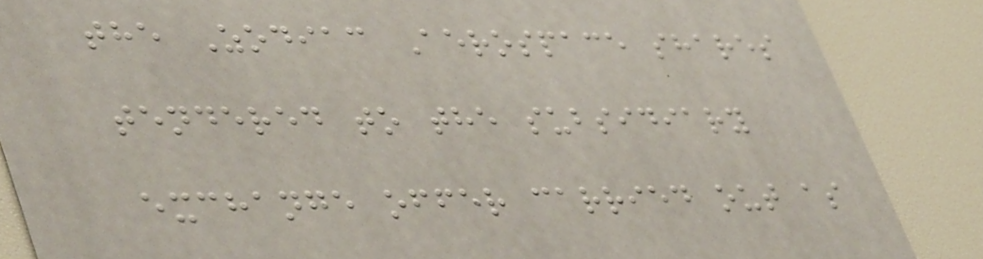the Zodiac Aerospace shares
tendered to the subsidiary
exchange offer carried out as
